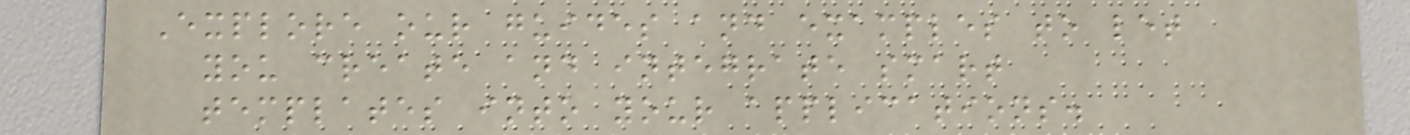Explore our guides and examples to let
you create and integrate smart
templates into your applications.
